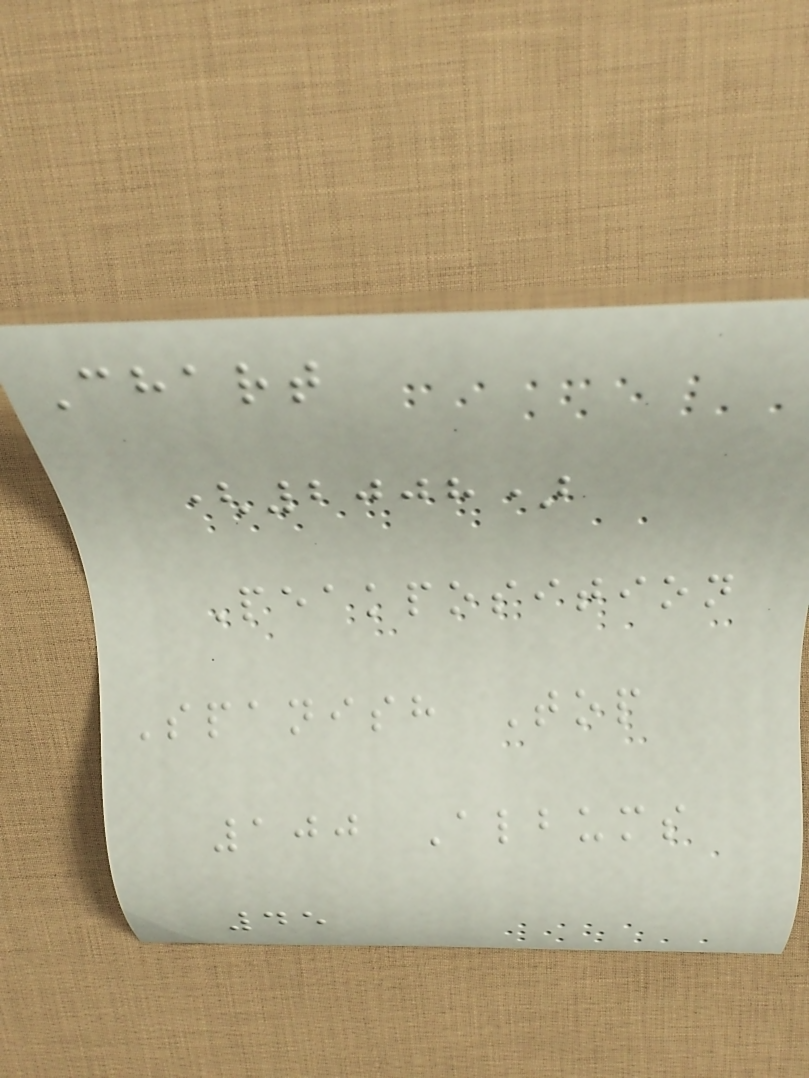Chart
(2008)
Peakposition
Spanish Top
100 Albums
45
